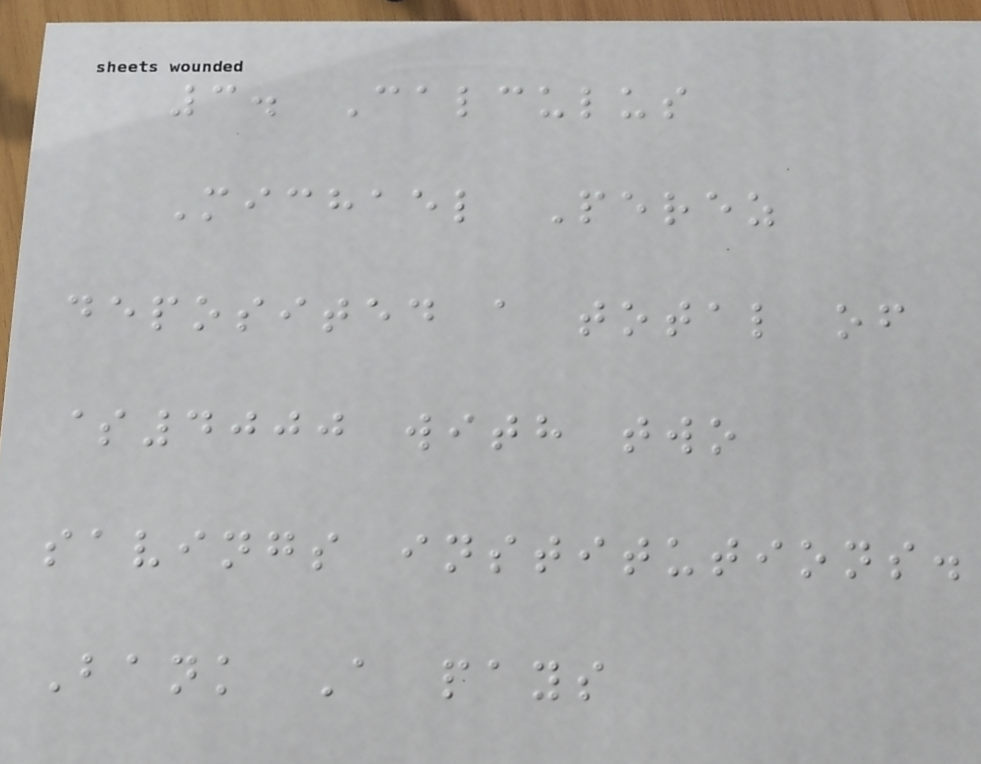3. Calculus
Michael Perez
deposited a total of
$4000 with two
savings institutions.
Bank A pays
